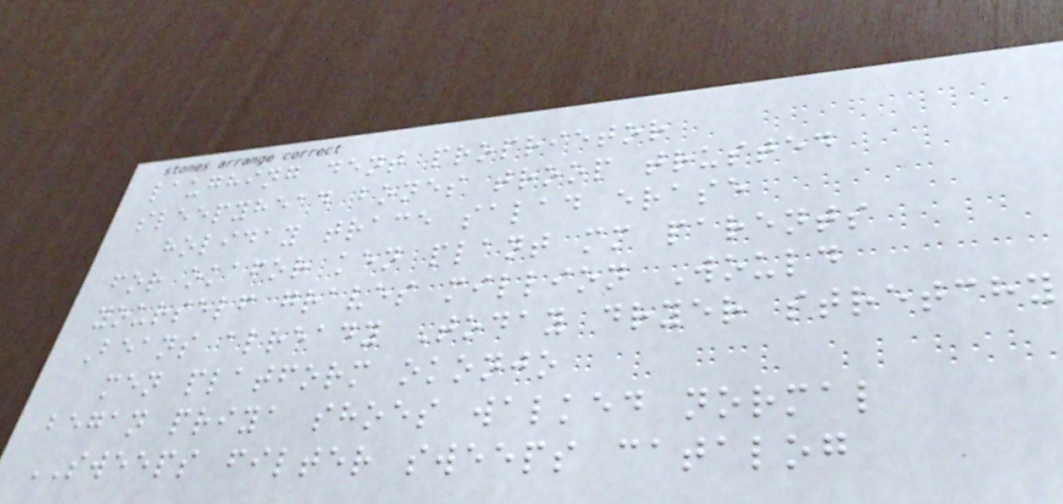laughing dent proprietor
sleepyhead bones troop trusted
holiday trace salad erase
for okafor ken plant mm parents
yourself graves million Would
Beans already Today dryer stretchy
men platform okonjo
began priya shoes walked normal
SWEEPS filter sweeps catalog
